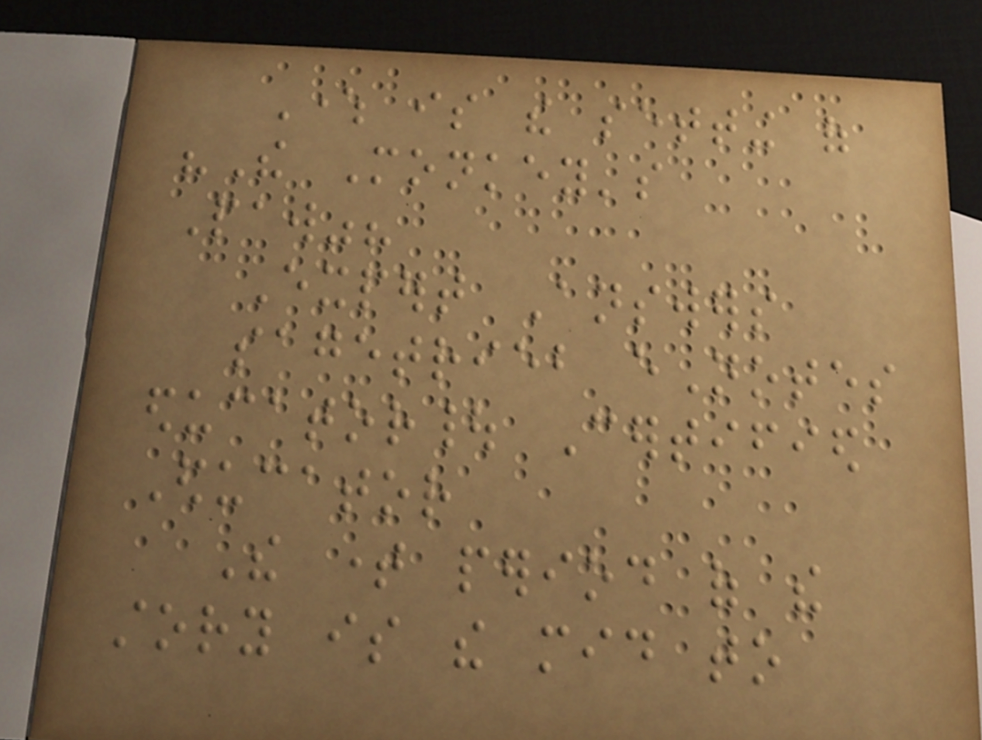Where is the setting of
"The Monkey's
Paw"?
Expert Answers
sagetrieb eNotes
educator| Certified
Educator
The time period of the
story is the mid to
